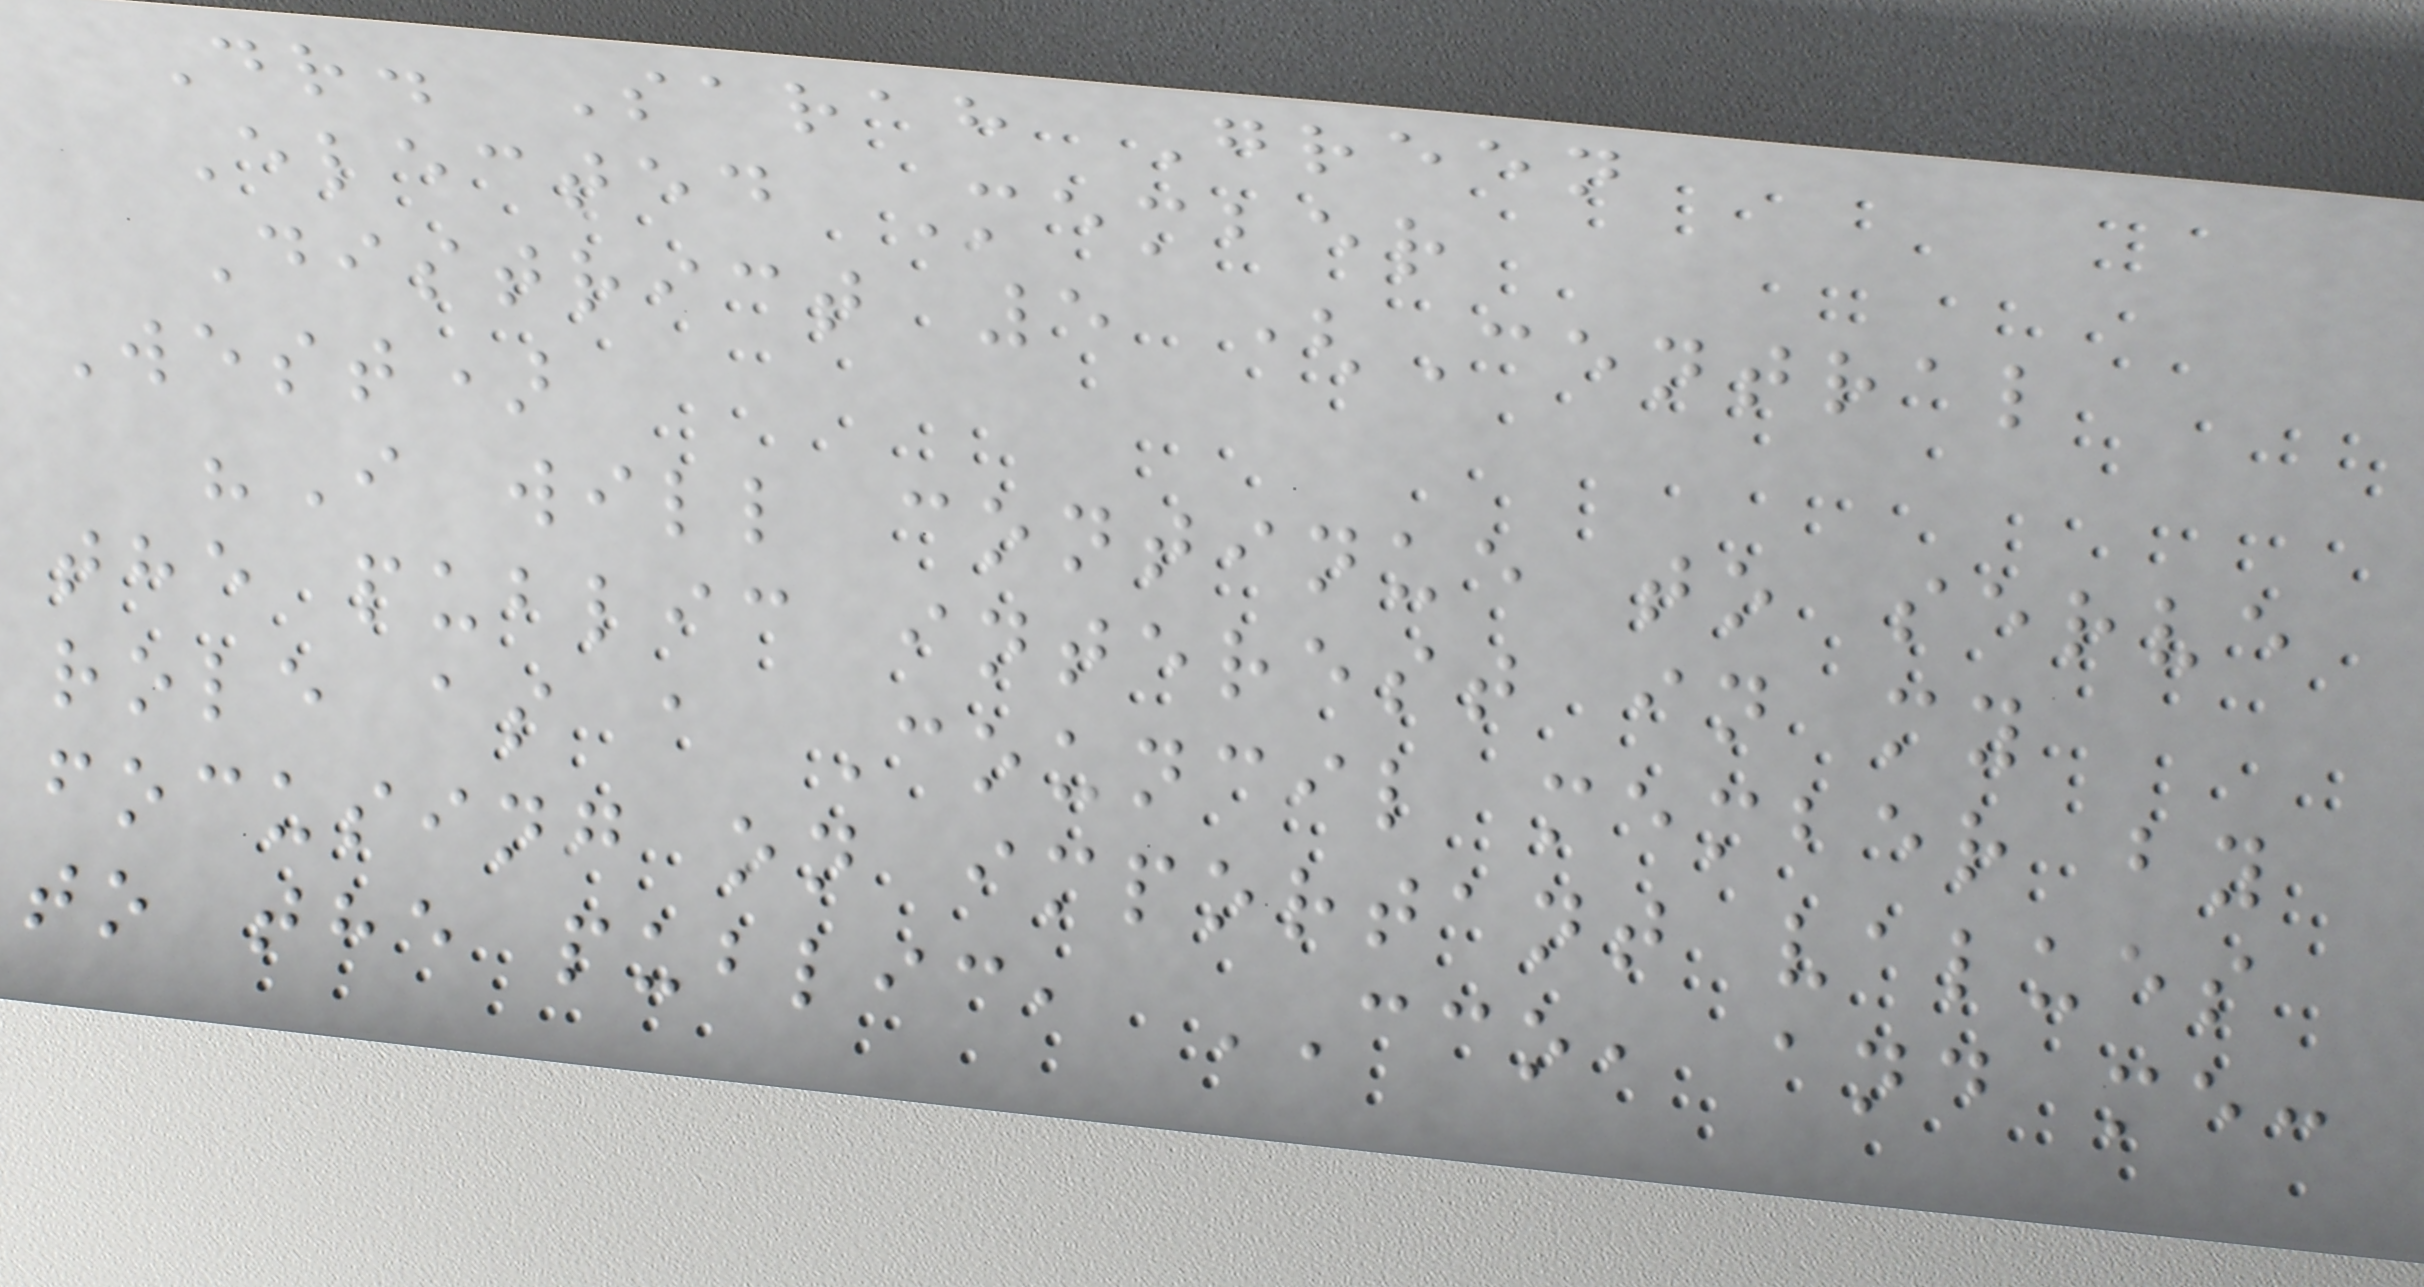Dr. Sarah Green
Elected Member
District 5 (Central
West)
"I will continue to serve
the public interest in my
role as a Council member by
focusing on important values
to the public, CCO, and me:
